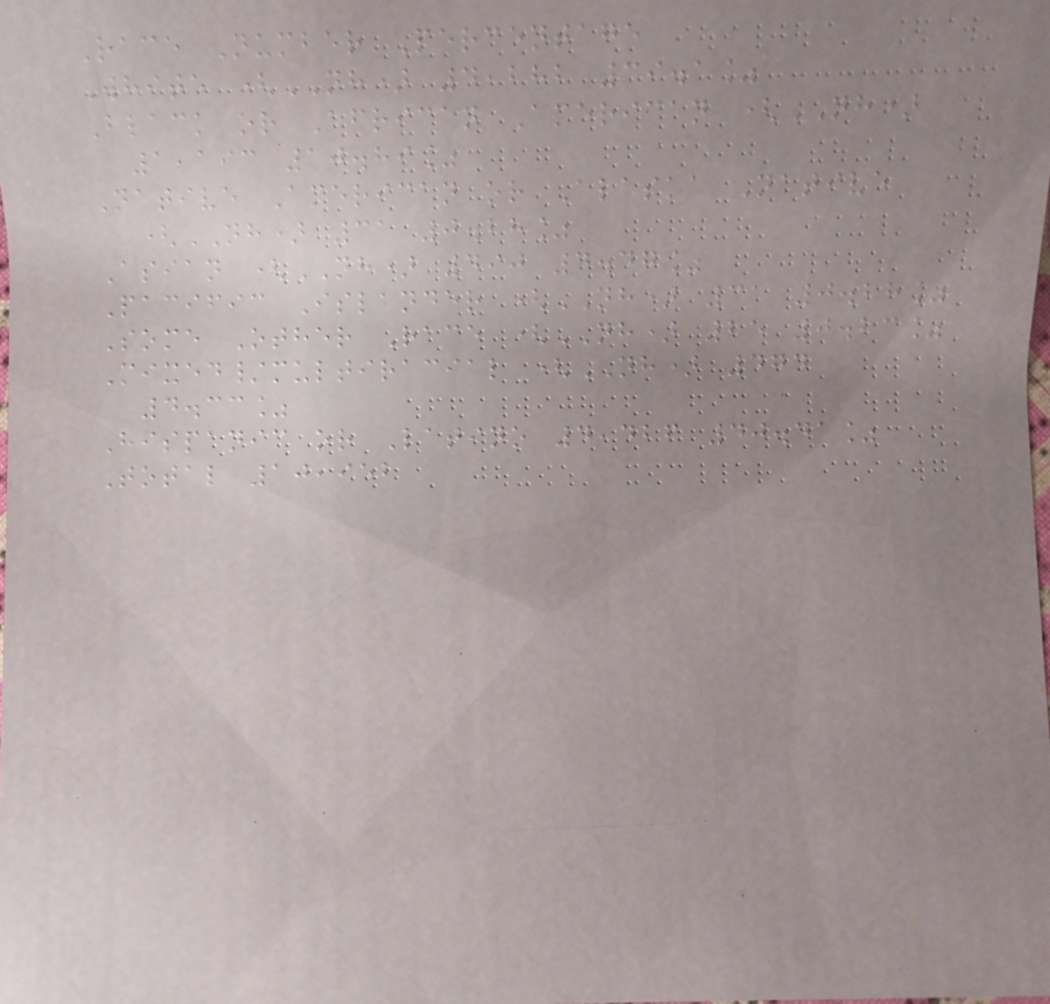Race Number Percentage
White (NH) 4,282 39.1%
Black or African American (NH)
1,193 10.89%
Native American or Alaska Native
(NH) 31 0.28%
Asian (NH) 490 4.47%
Pacific Islander (NH) 31 0.28%
Some Other Race (NH) 25 0.23%
Mixed/multiracial (NH) 474
4.33%
Hispanic or Latino 4,426 40.41%
Total 10,952
